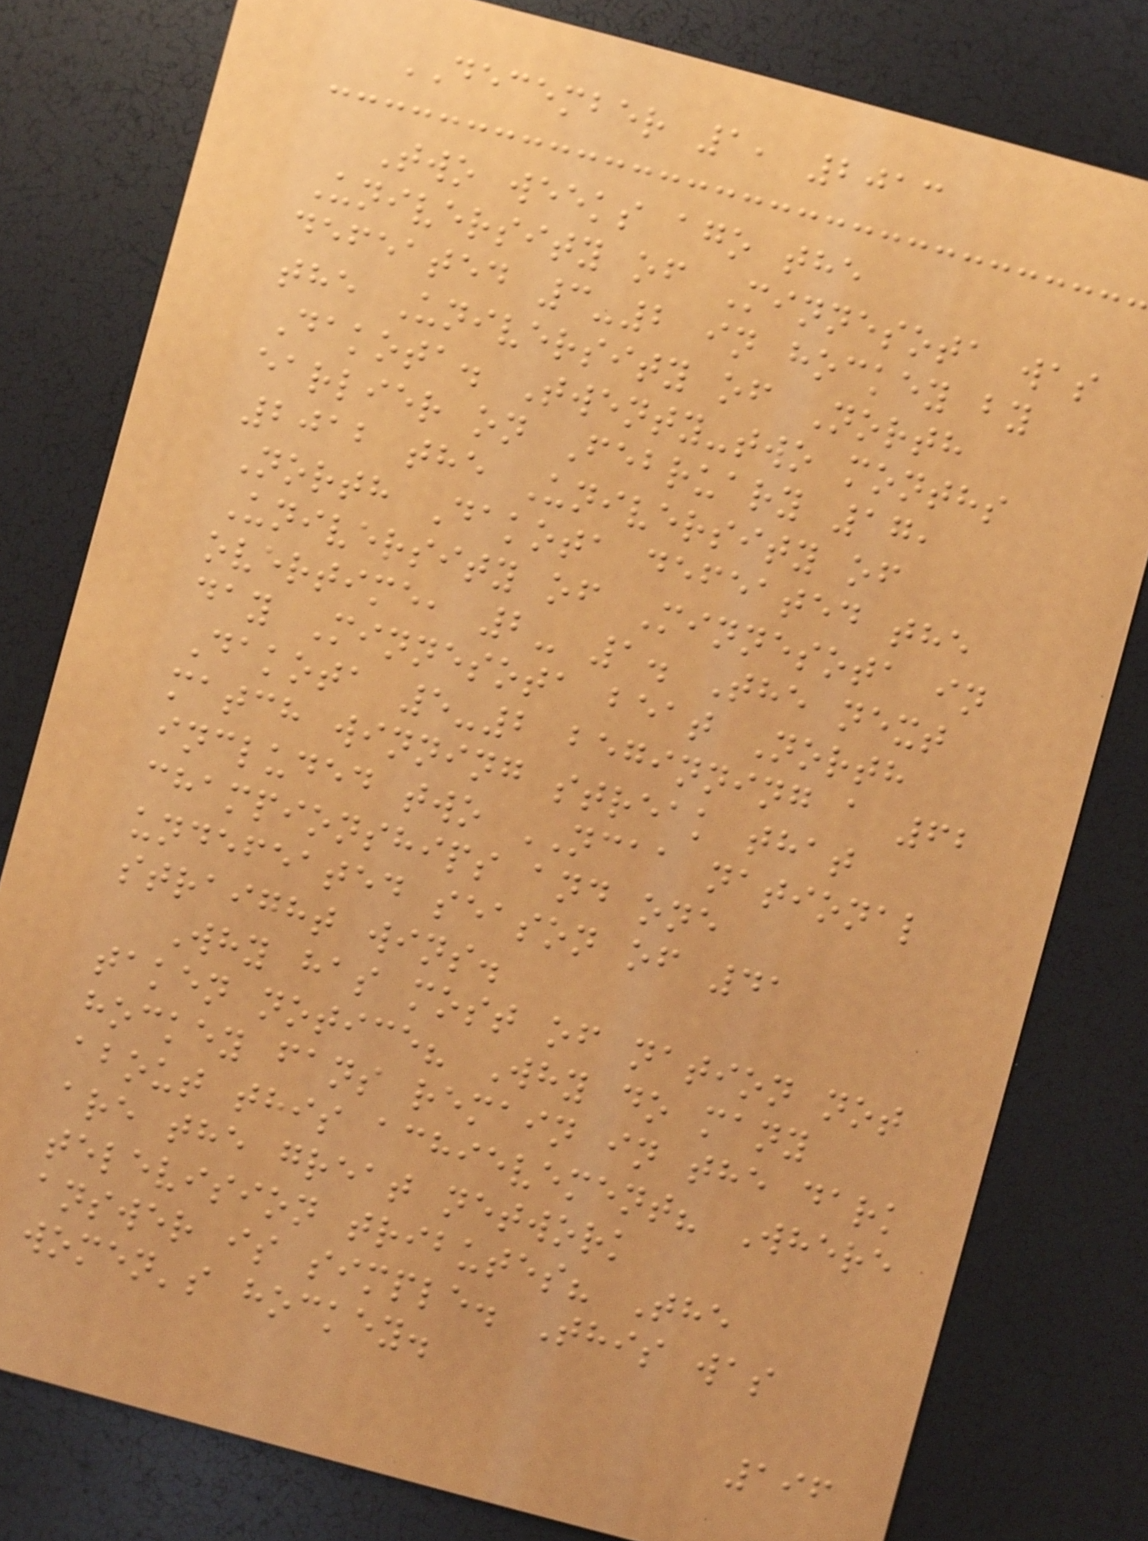DECEMBER 1, 2013
Two weeks ago the
University of Minnesota was
defeated 3-2 in hockey by
the University of North
Dakota. Twenty-two months
earlier on February 17,
2012 the University of
North Dakota defeated the
University of Minnesota in
overtime, 2- 1. The next
day Minnesota beat North
Dakota 5-2 beginning a 62
match winning streak that
included two NCAA national
championships and one
undefeated season of 41
straight wins.
Why has most of nation not
taken notice? Why do many
hockey fans remain in the dark
about this achievement? Where
are the great network
television tributes? The
answer is simple. This was
women's hockey.
196
